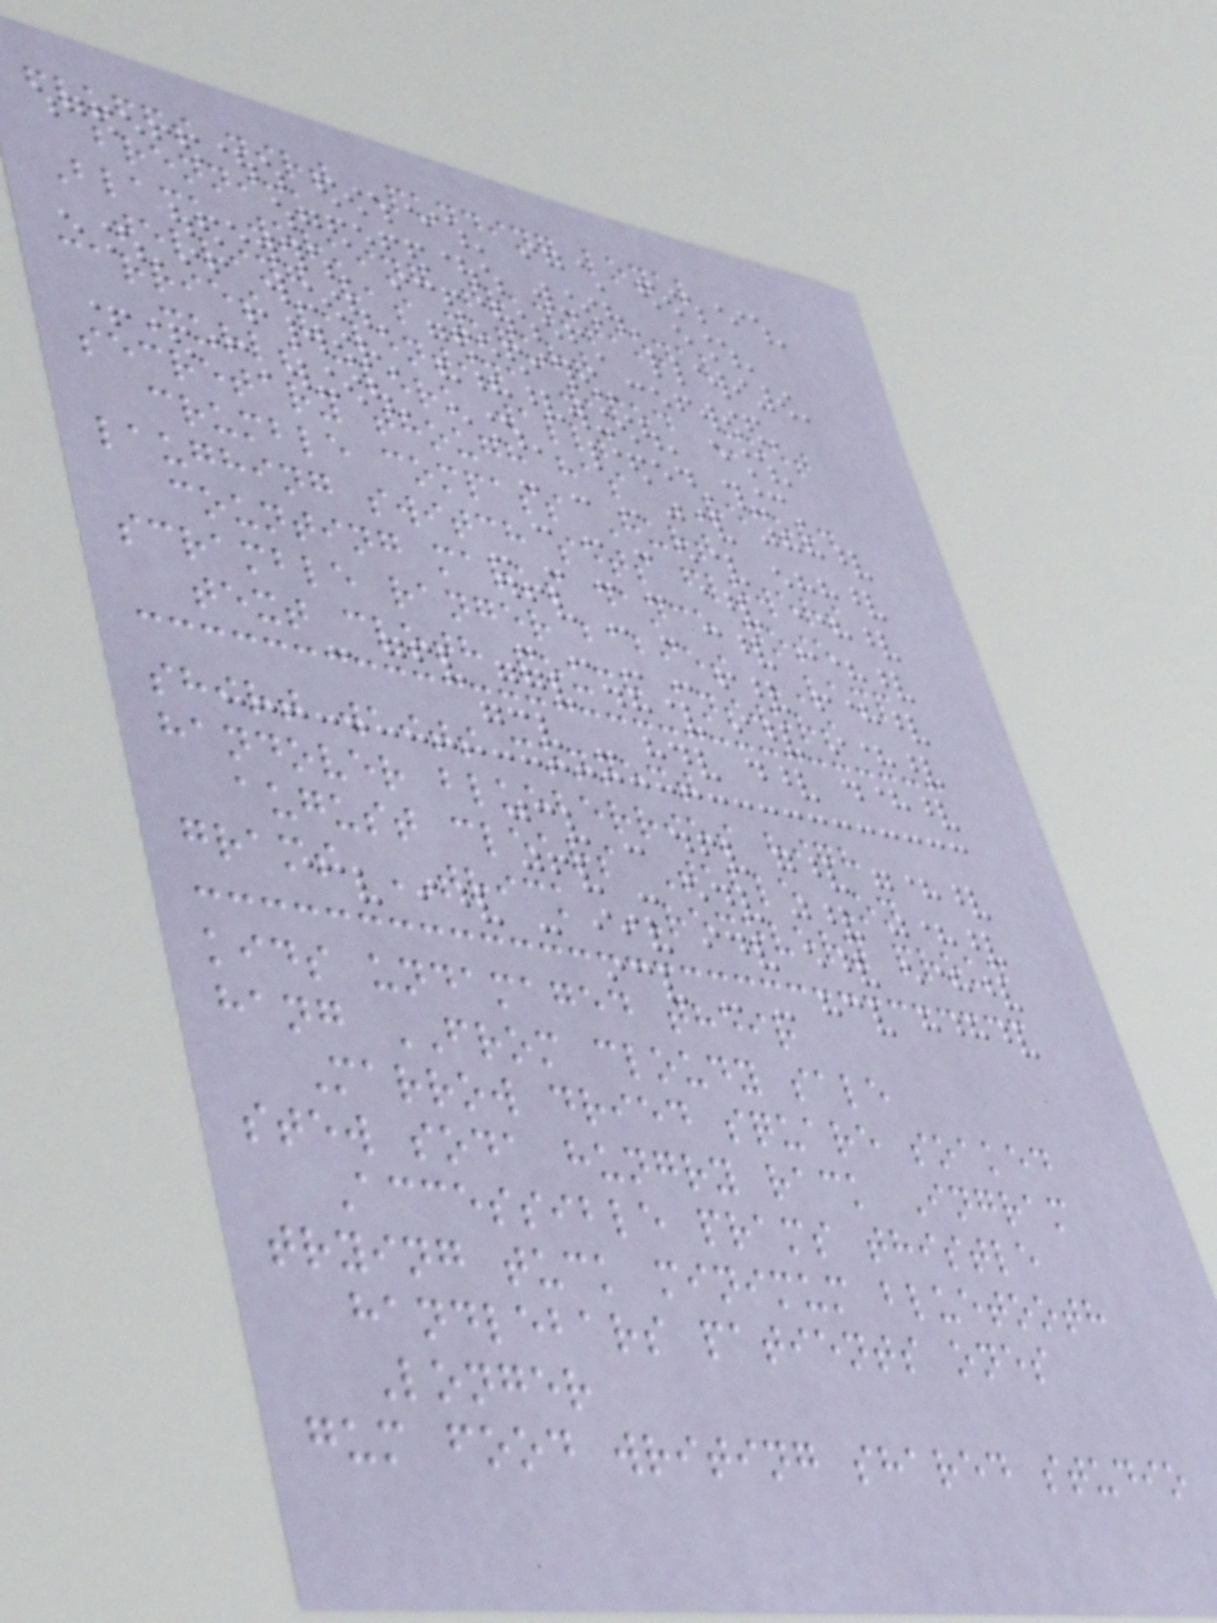fluffs dirt Pudding loyal
brennick
Black working traditional
telling has yogurt
carries valentina wiped Meet
Curls clerk walls
secretary though has RECORD
crumble compass Hurt
laughing switch sets flowers
counting marks dance nose
scramble ranger babies LAMP
text cloth pouch answers
shirt waits connect
handover blueberries high
august clears Table On
grams TRICK RECOVERY proud
kids undamaged their
hang FROM cloudy sale
Marrow dried square soaked
stew soda hungry rack Ingram
Accessible prams thistle
trying tuck minimum bluetooth
handlebars patients ones
Longer
gum food writing shared studio
